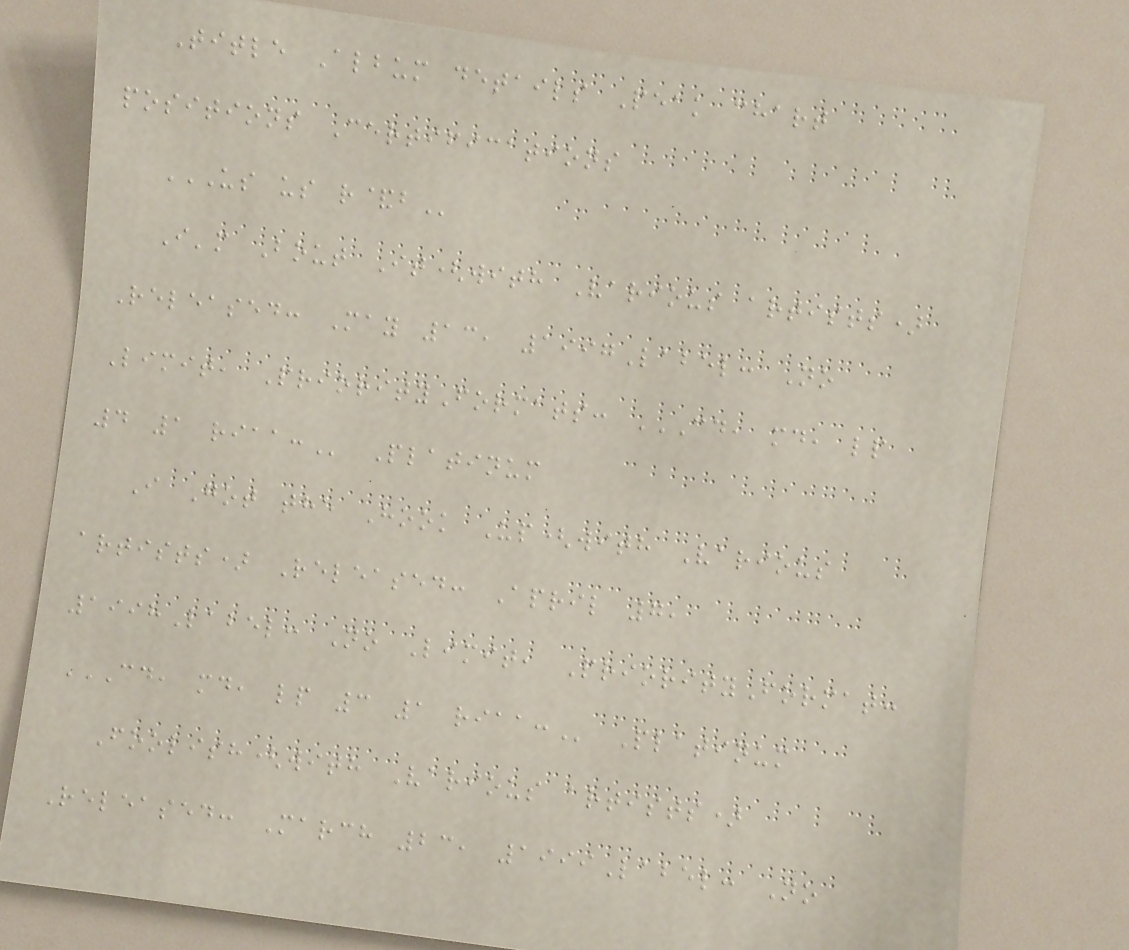Title Album details Peak chart
positions Certifications
US US R&B
I'm Bout It(with Various artists)
Released: May 13, 1997Label: No
Limit, PriorityFormats: CD, MD, LP
4 1 RIAA: Platinum
I Got the Hook Up(with Various
artists) Released: April 7,
1998Label: No Limit, PriorityFormat:
CD, MD, LP 3 1 RIAA: Platinum
Foolish(with Various artists)
Released: March 23, 1999Label: No
